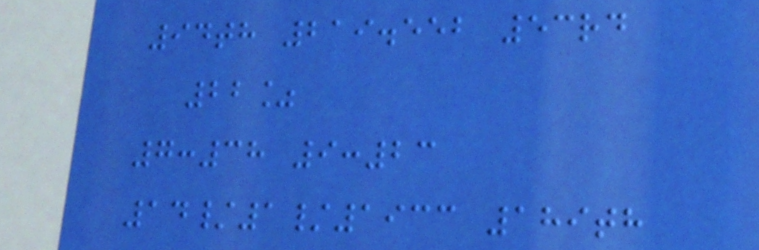94th 219.552 53rd
22%
7:38 9:23
14/1/1933 189th
